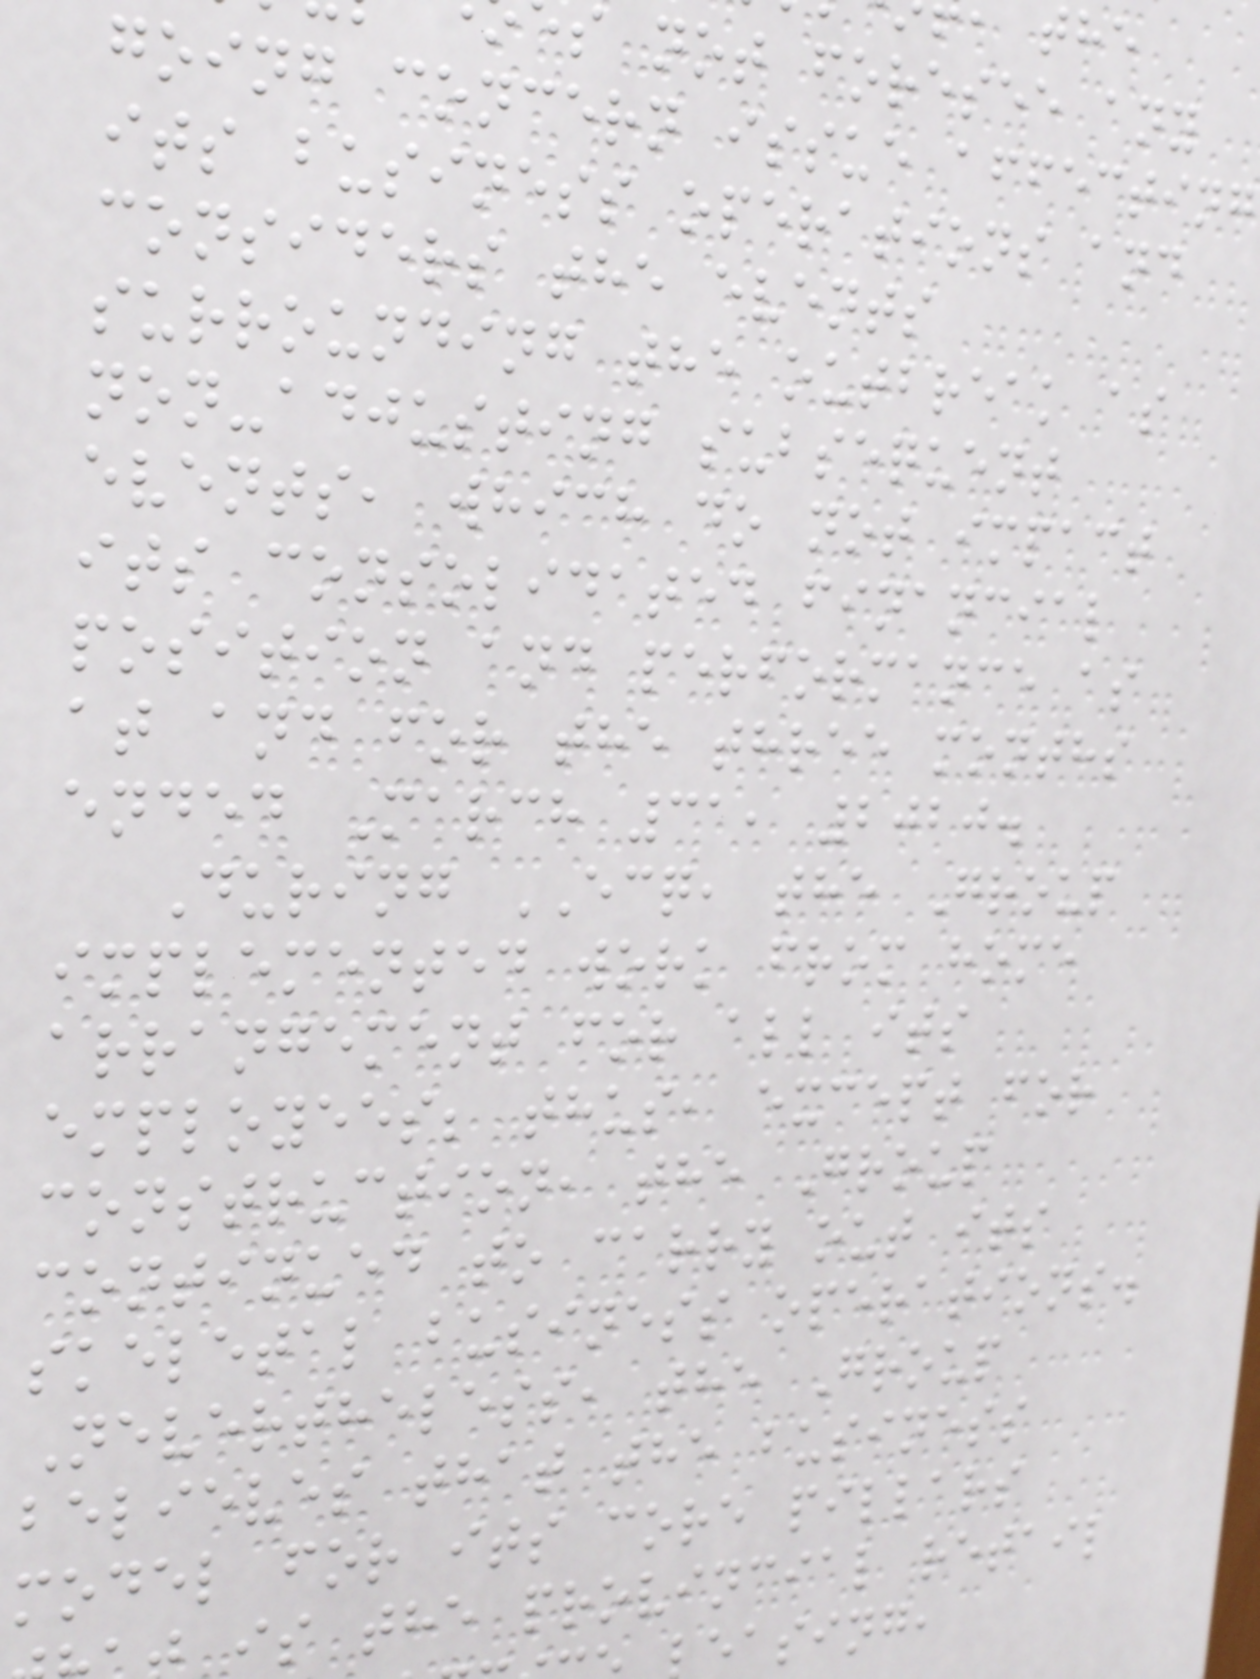s not foresee any
going concern issue affecting
its business operations and
considers the events
surrounding the outbreak as
non-adjusting subsequent
events, which do not impact
its consolidated financial
position and performance as
at and for the three months
ended March 31, 2020.
During ECQ, the Group
implemented work from home
arrangement for all its
employees; thus, except for
construction, the Group
continued to carry out its
skeletal business operations.
Nevertheless, the Group
believes that the business
model for its core pillars
is the provincial retail
easing,
